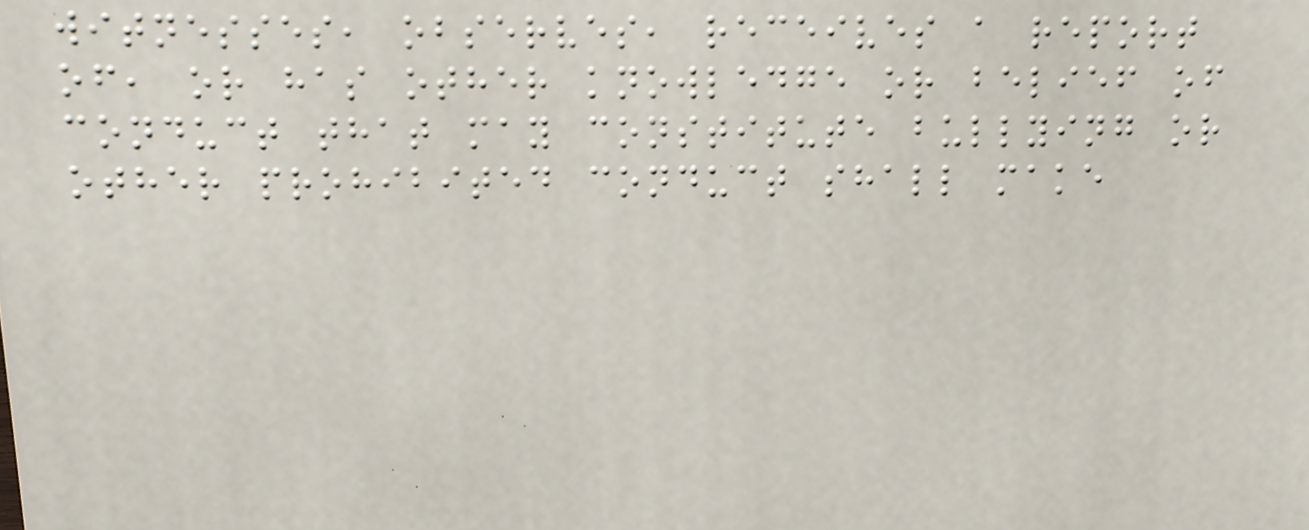witnesses, observes, receives a report
of, or has other knowledge or belief of
conduct that may constitute bullying or
other prohibited conduct shall make
